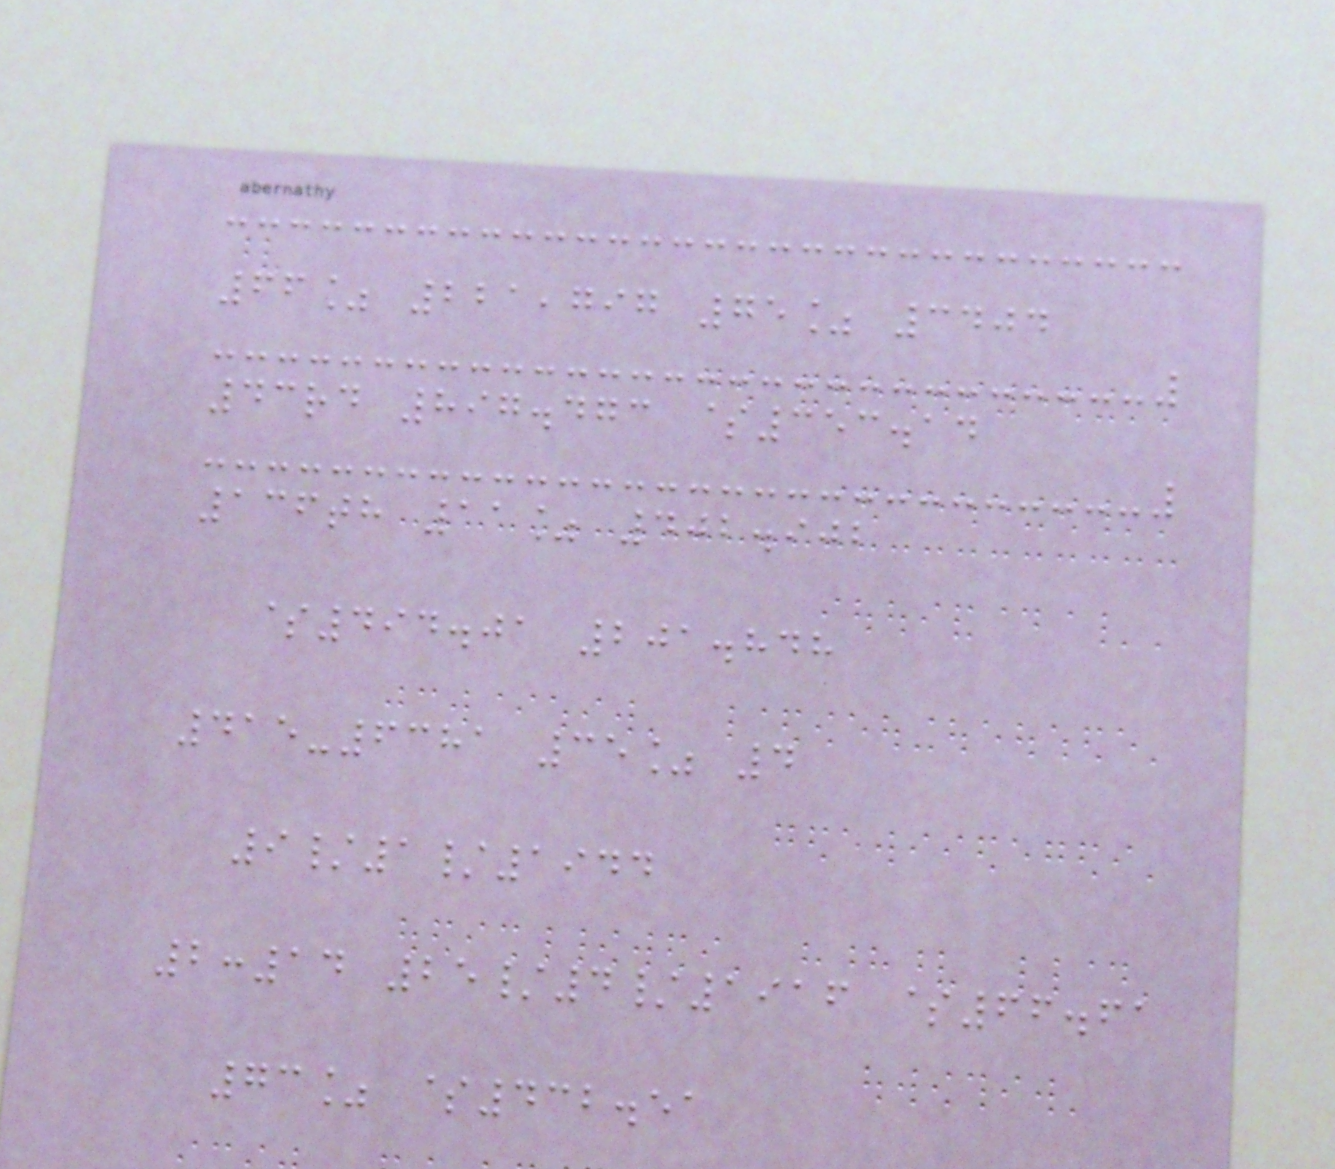66% 221,797 75% 3404
43rd 897.473 $353.14
136th 11% 402.902
$494.01 201.848
415-6381 35% 4
9/1/1944
2:14 25/4/1916 $66.61
73% $432.51
